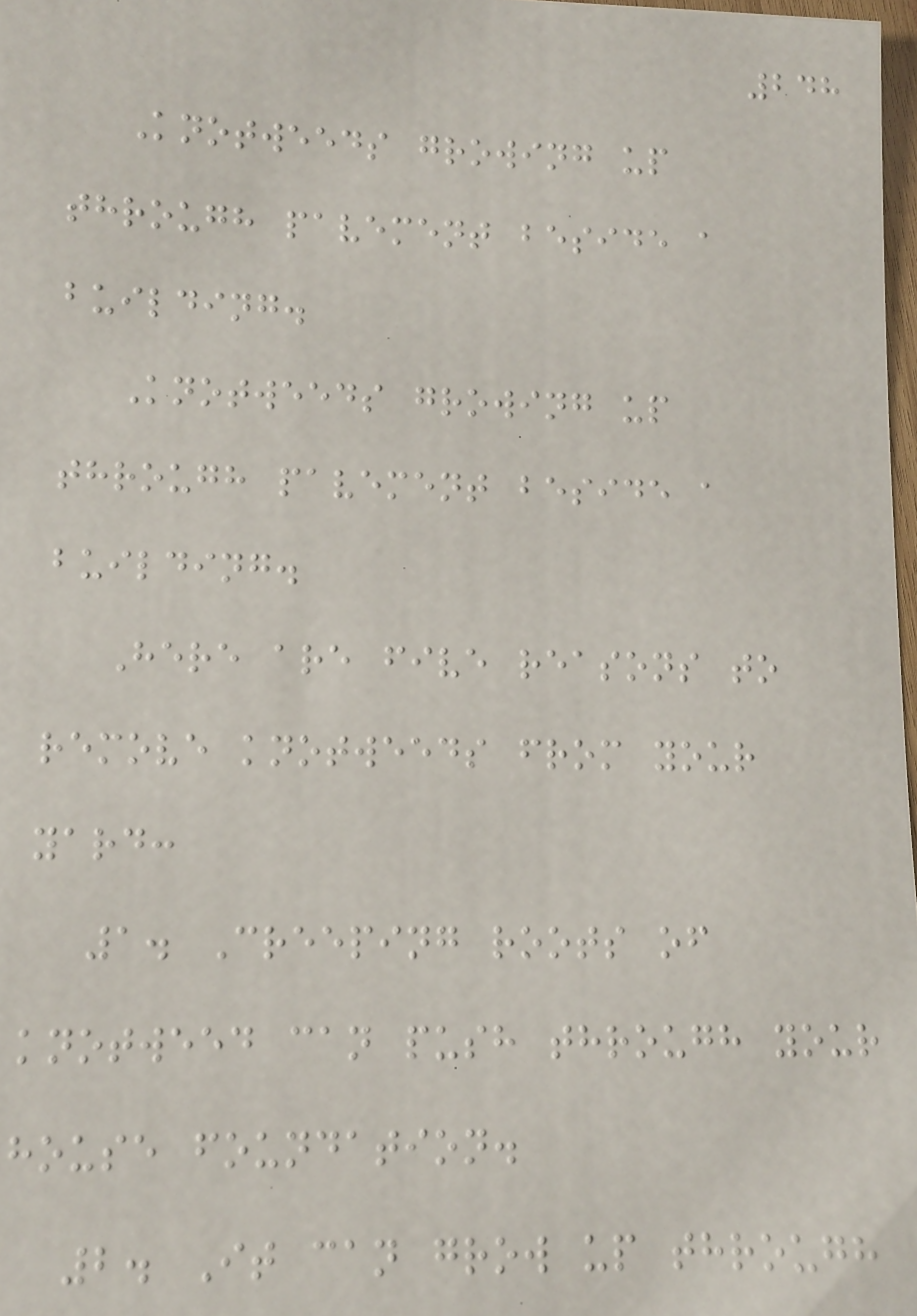248
Knotweeds growing up
through pavement beside a
building.
Knotweeds growing up
through pavement beside a
building.
Here are five reasons to
remove knotweeds from your
yard:
1. Creeping roots of
knotweed can push through your
house foundation.
2. It can grow up through
